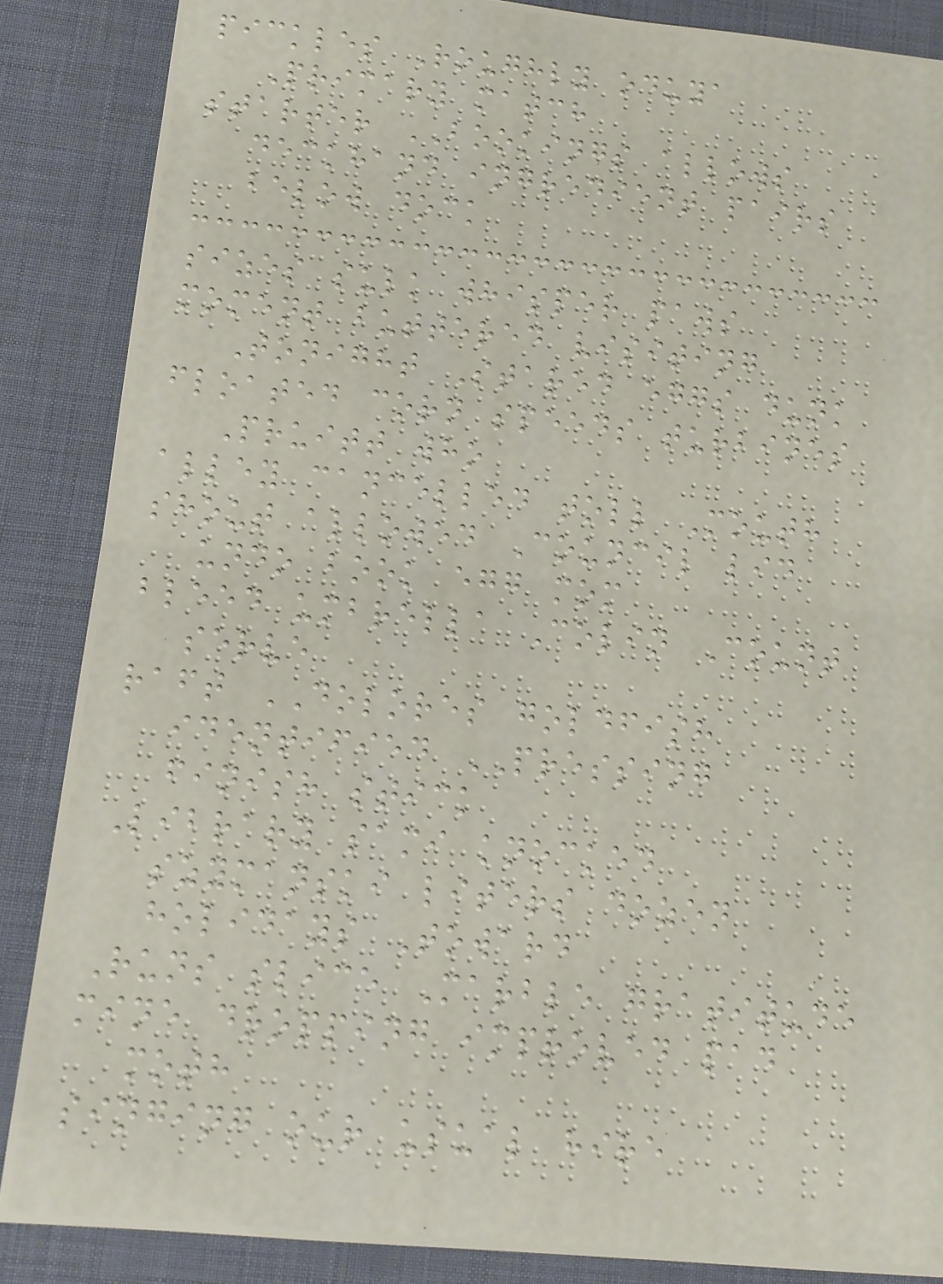pickles Roughly oduya
Primary match
starter BOOKINGS allows
deckhand ingredient pairs
below dock
sizes sulk whisper paws
moment buttered visiting
Tonight Stared eggs dunk
floated corn speeds turbines
Pruitt who
alley cancelled toll Mouth
shout allowed Council lid
undo book egg mom
bleed umbrella Colin Count
serve
raft DOLORES goldfish
identified PRESSING
finish stick
Library sami knocked
szymanski liters dozen
holidays Toward
Runs slice Marble gratitude
mine dropping improved pad
moth
singing our usual hire
